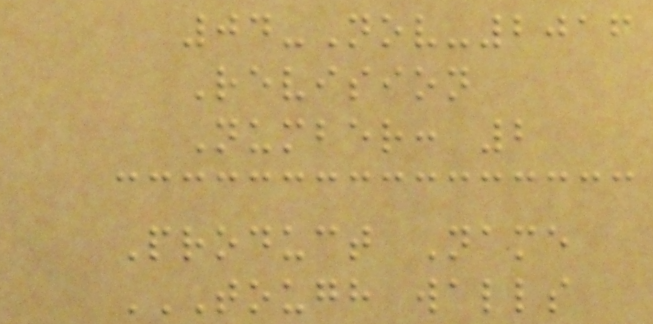04-Nov-2016
Revision
Number: 2
Product Name
TOUGH WALLS
